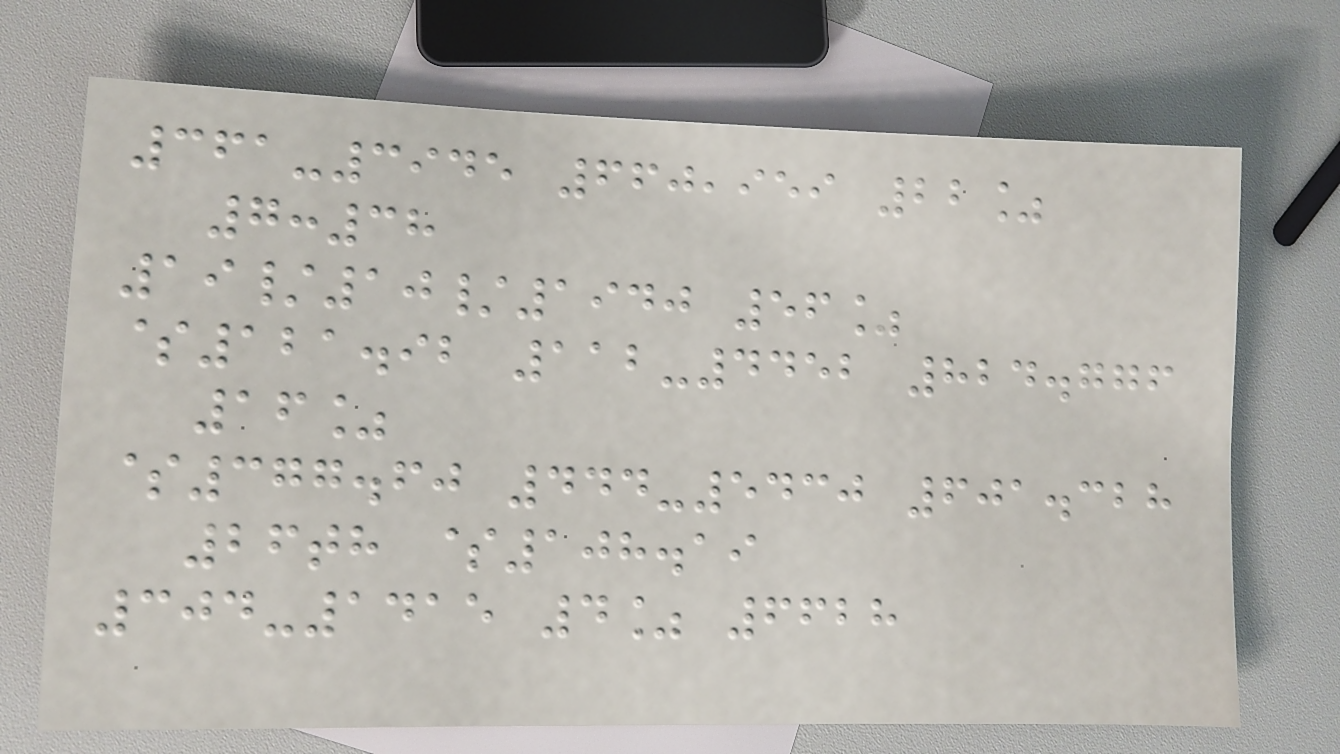361-3945 660,959 22%
7:38
19/10/1940 56%
$121.92 112-4452 824.776
16%
$377.60 444-5430 601.328
26th $108.19
304-1415 4% 6628
